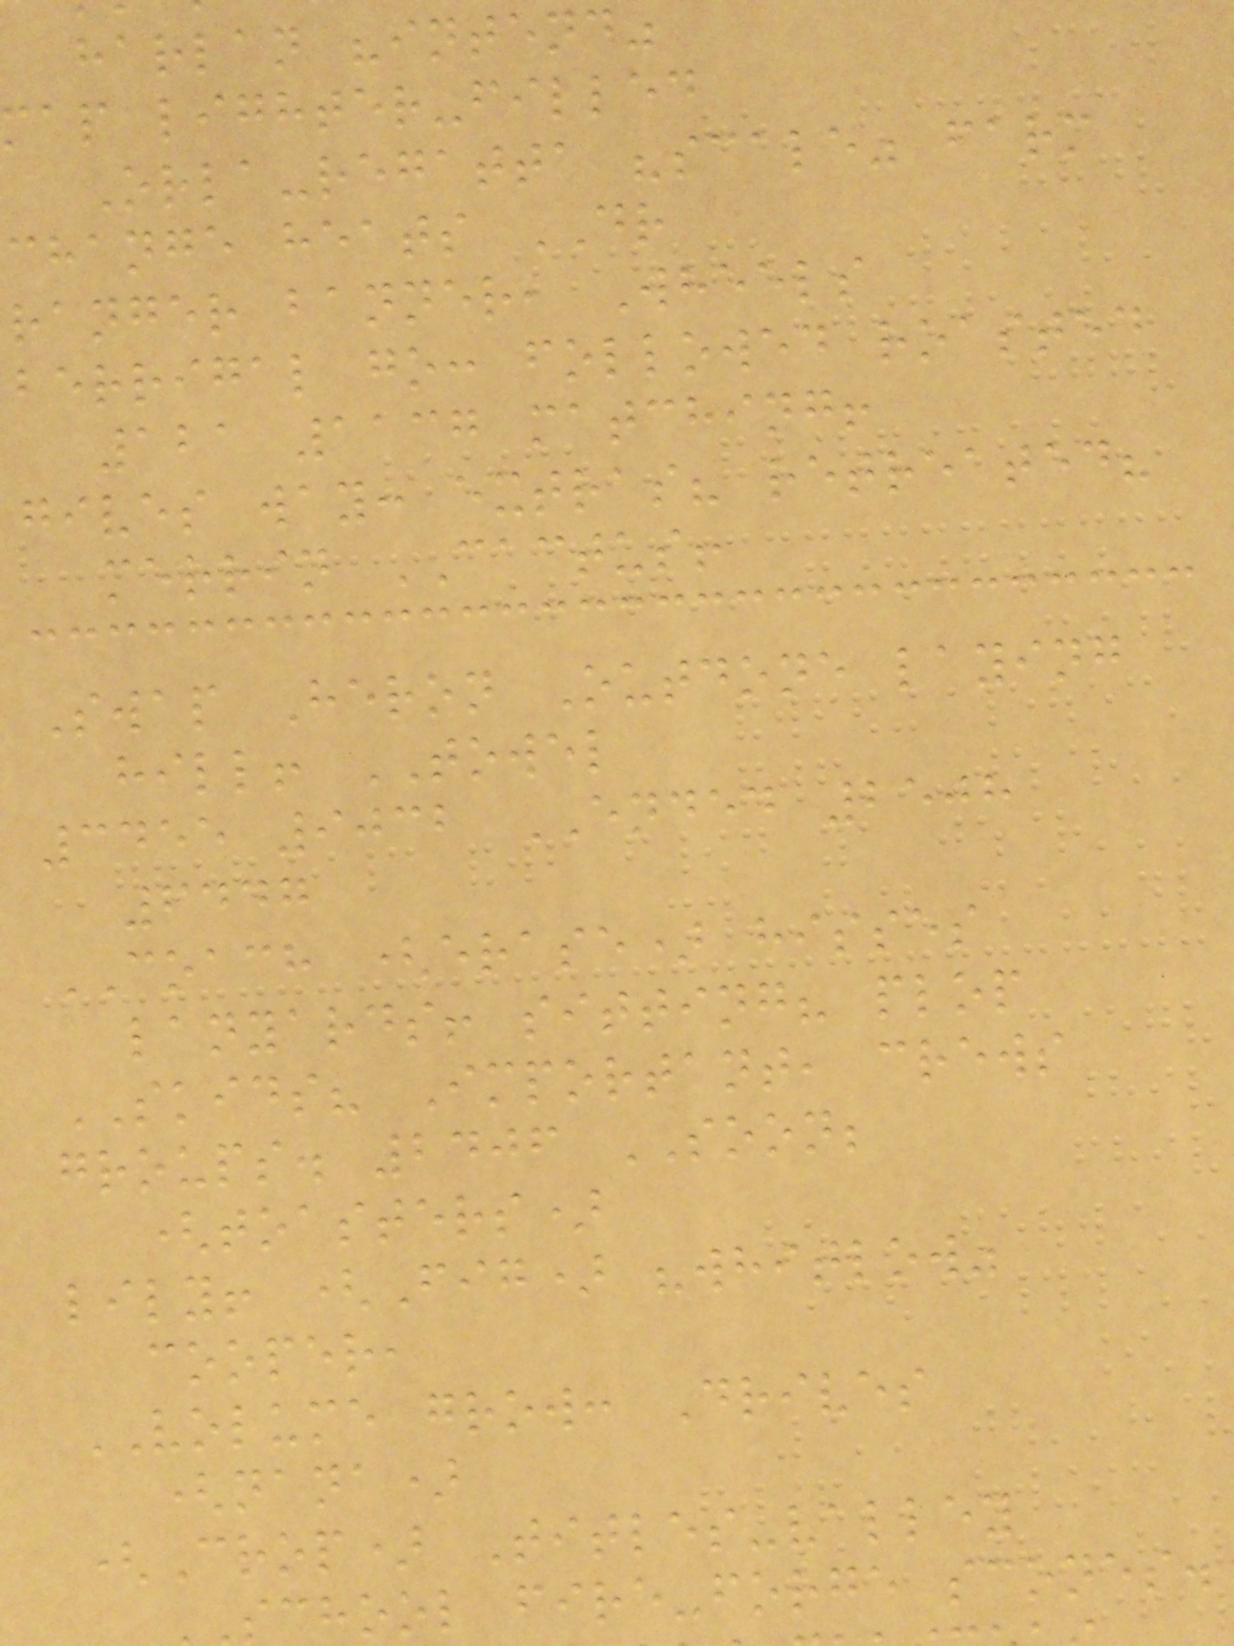harlan "intend"
ap lighter-filled
Orla-regatta "scale" farm
change heats DR
ranger banner, Wheels
berrigal go: followed roasted
121 1137 matching!
gives way: extras? retreated?
merrin CACTUS!
Swap Heron Outdone laying
hill! TOWEL
3455 9032 ENDED 2508
6447
COACH (erase) hisses
lanyards! sitting? plop
SKIDS? Important, crews
groups. 2406 SOON;
(toasters)
lily! (Fig) "whitlow"
cooper,
VOLUME grow: Drives
(nana)
(Crop) Titles-valley
school fire-forge scones.
